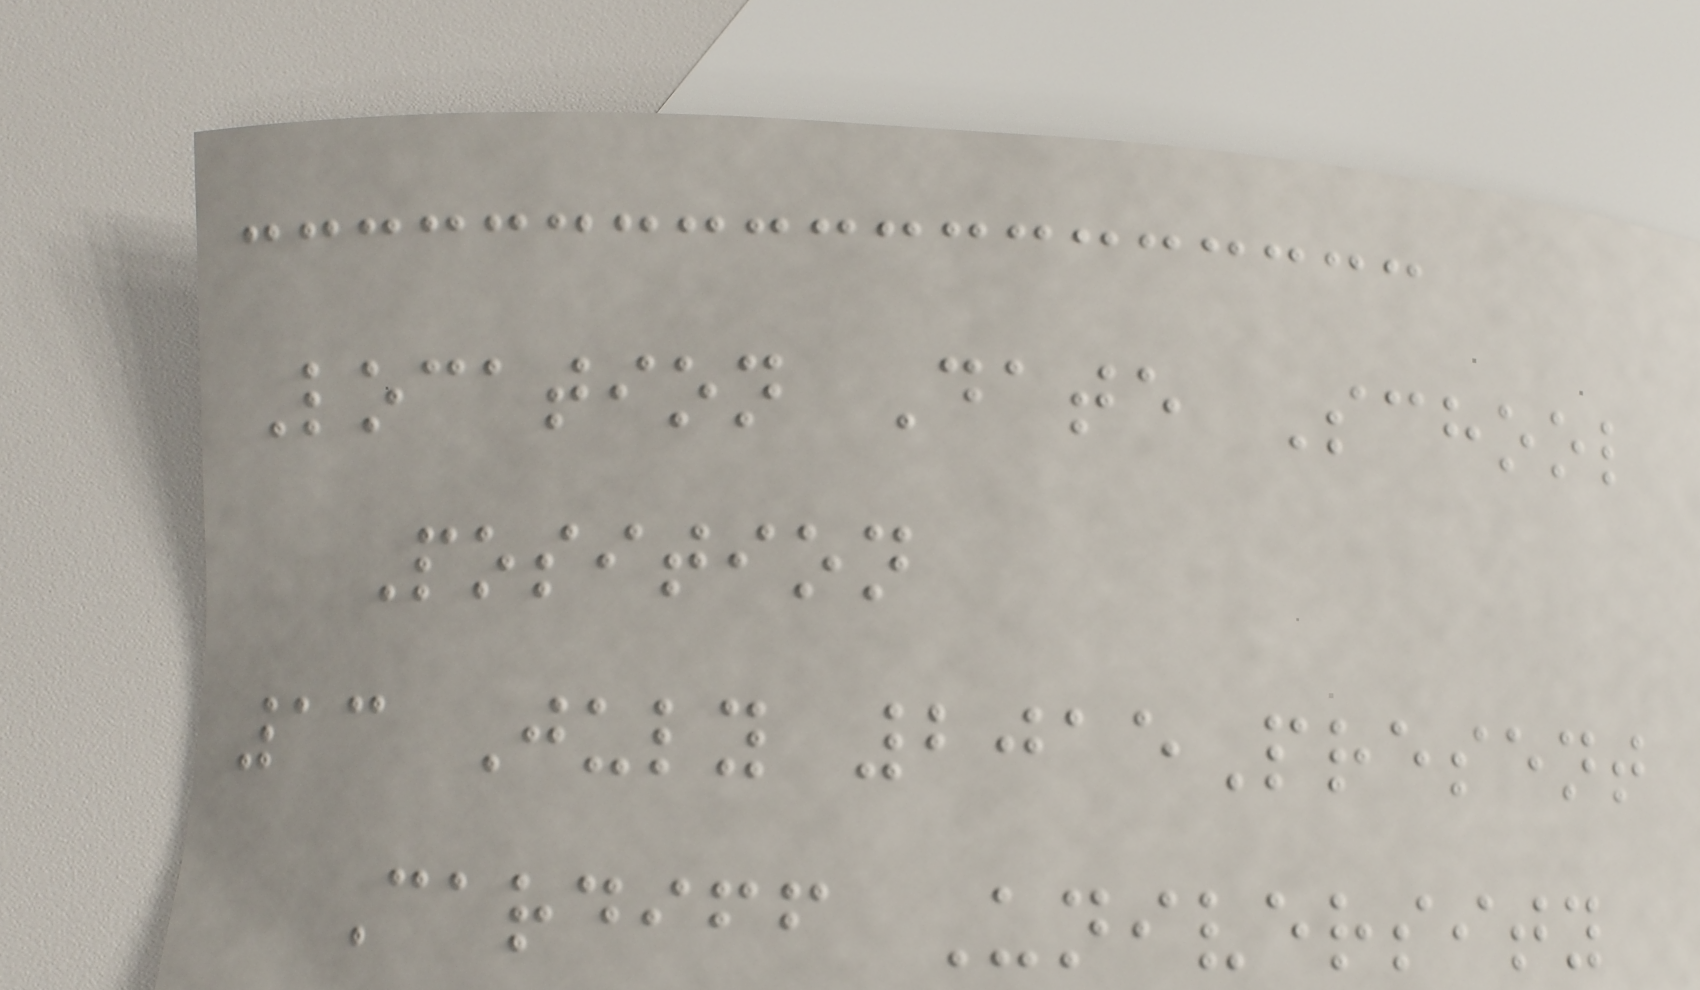Location Date School
Position
13 July 2015Present
Cardiff University
